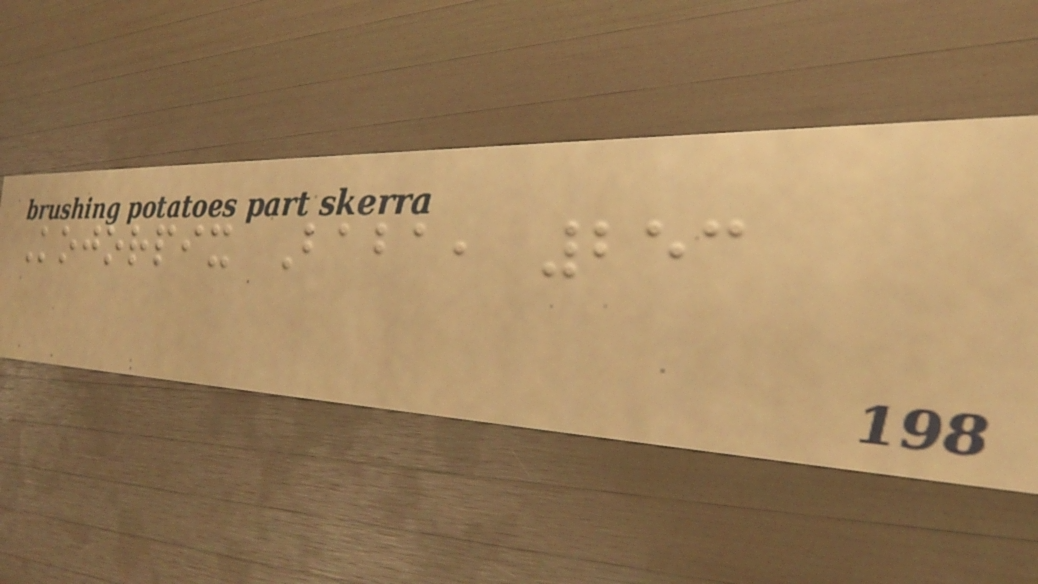Kojorpix Baba, 253
